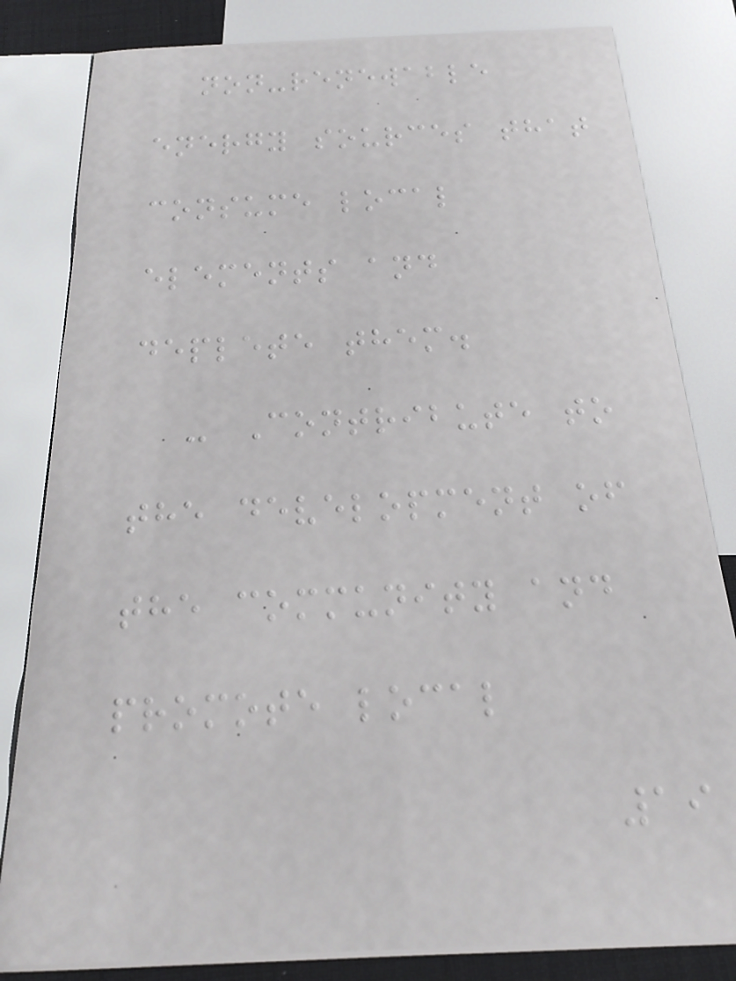non-renewable
energy sources that
consume local
elements and
deplete them.
- Contribute to
the development of
the community and
promote local
19
